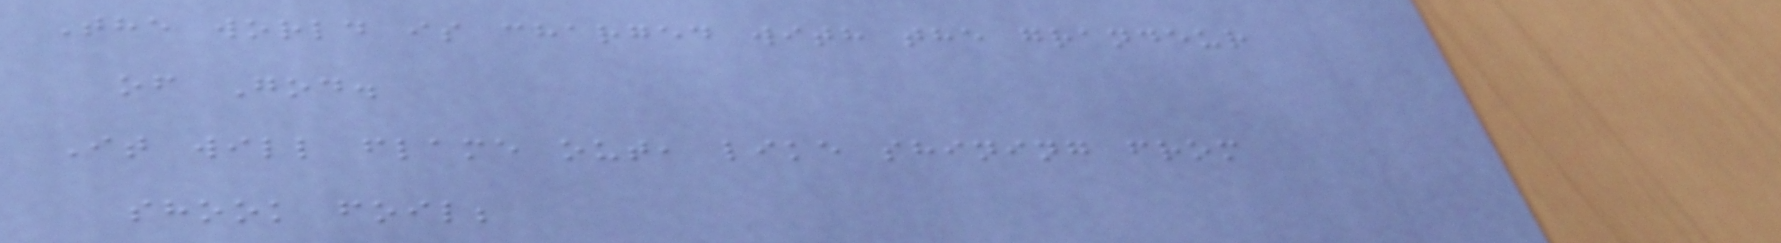The world is charged with the grandeur
of God.
It will flame out, like shining from
shook foil;
